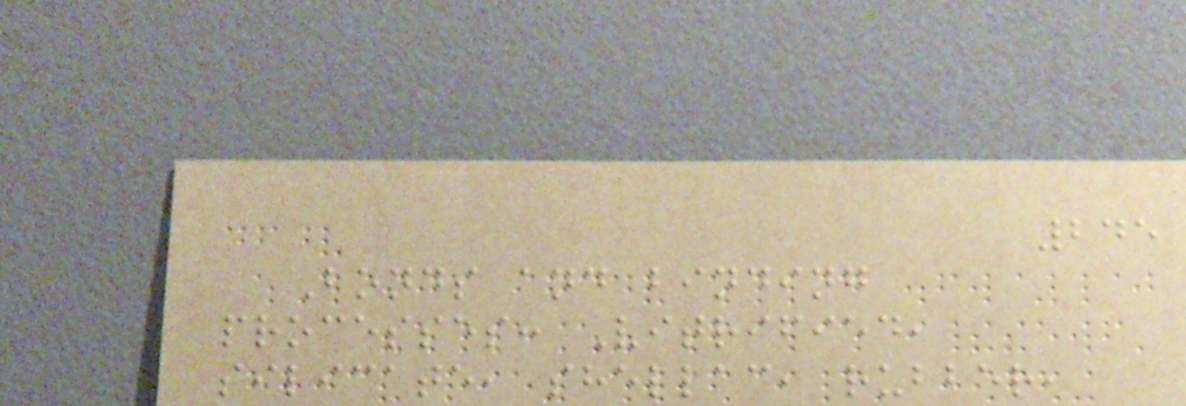245
Bonds and binding
processes: Vitrified,
silicate, shellac, rubber,
